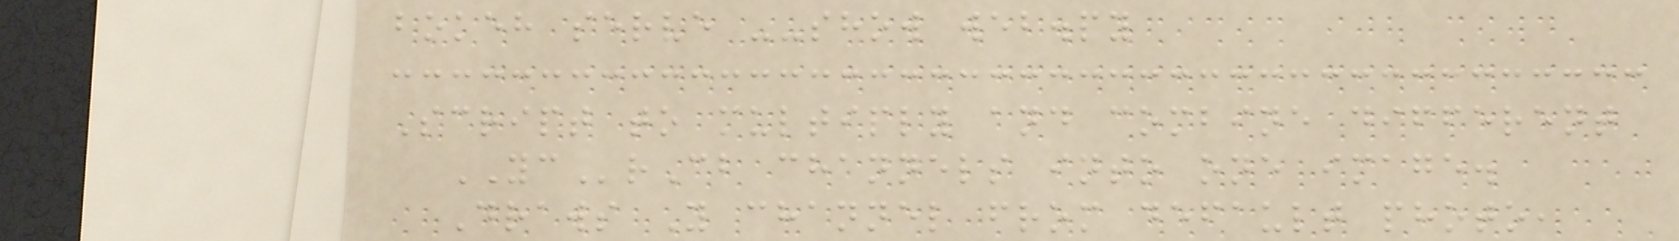bokeh serve --show web.py
Script to multiply and combine different
YCrCb channels into one image.
Draws Y channel from default photo,
